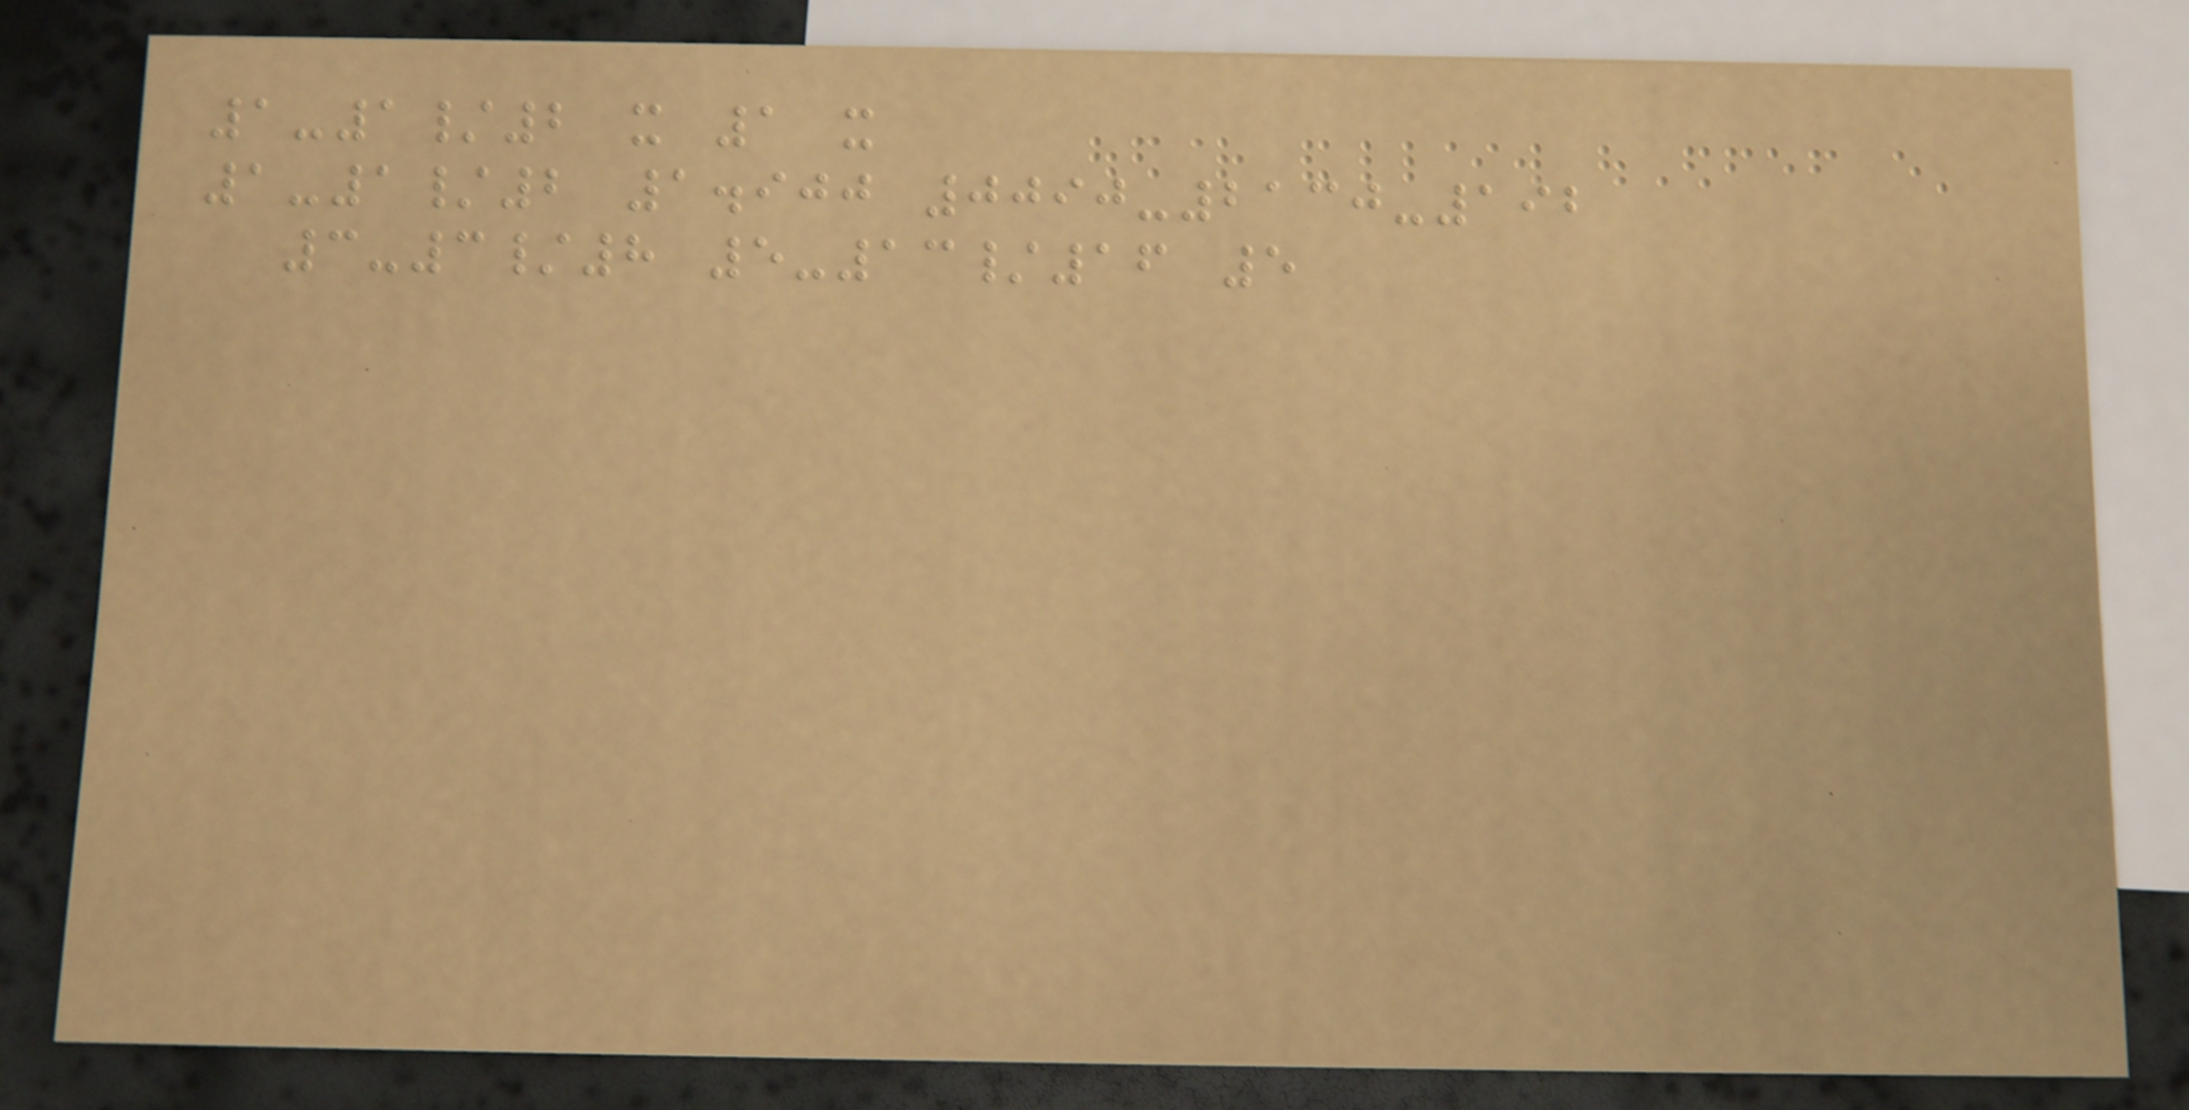1-1/2 x 1 x
1-1/2 1.900 0090-2130-192
3-3/8 5-13/16 5
